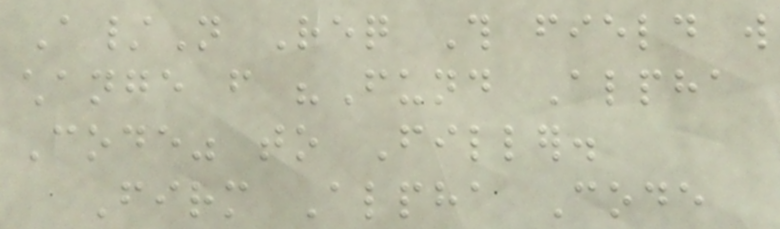A/N Req This field will
change from "Fund Alpha
Code" to Filler.
Firm Alpha Code
